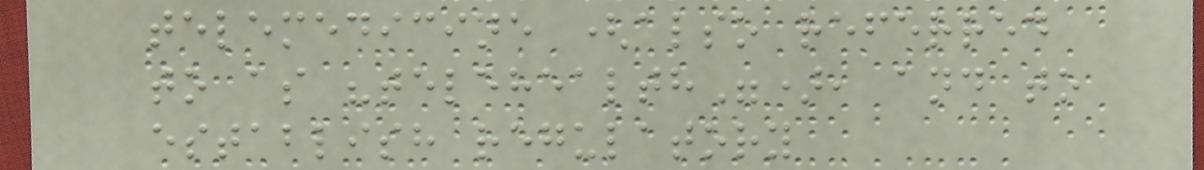telemedicine (also referred
to as "telehealth"), and to
establish regulatory
